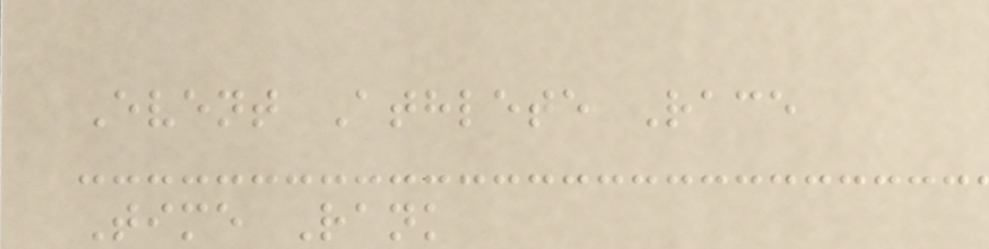Event Athlete Race
Time Rank
